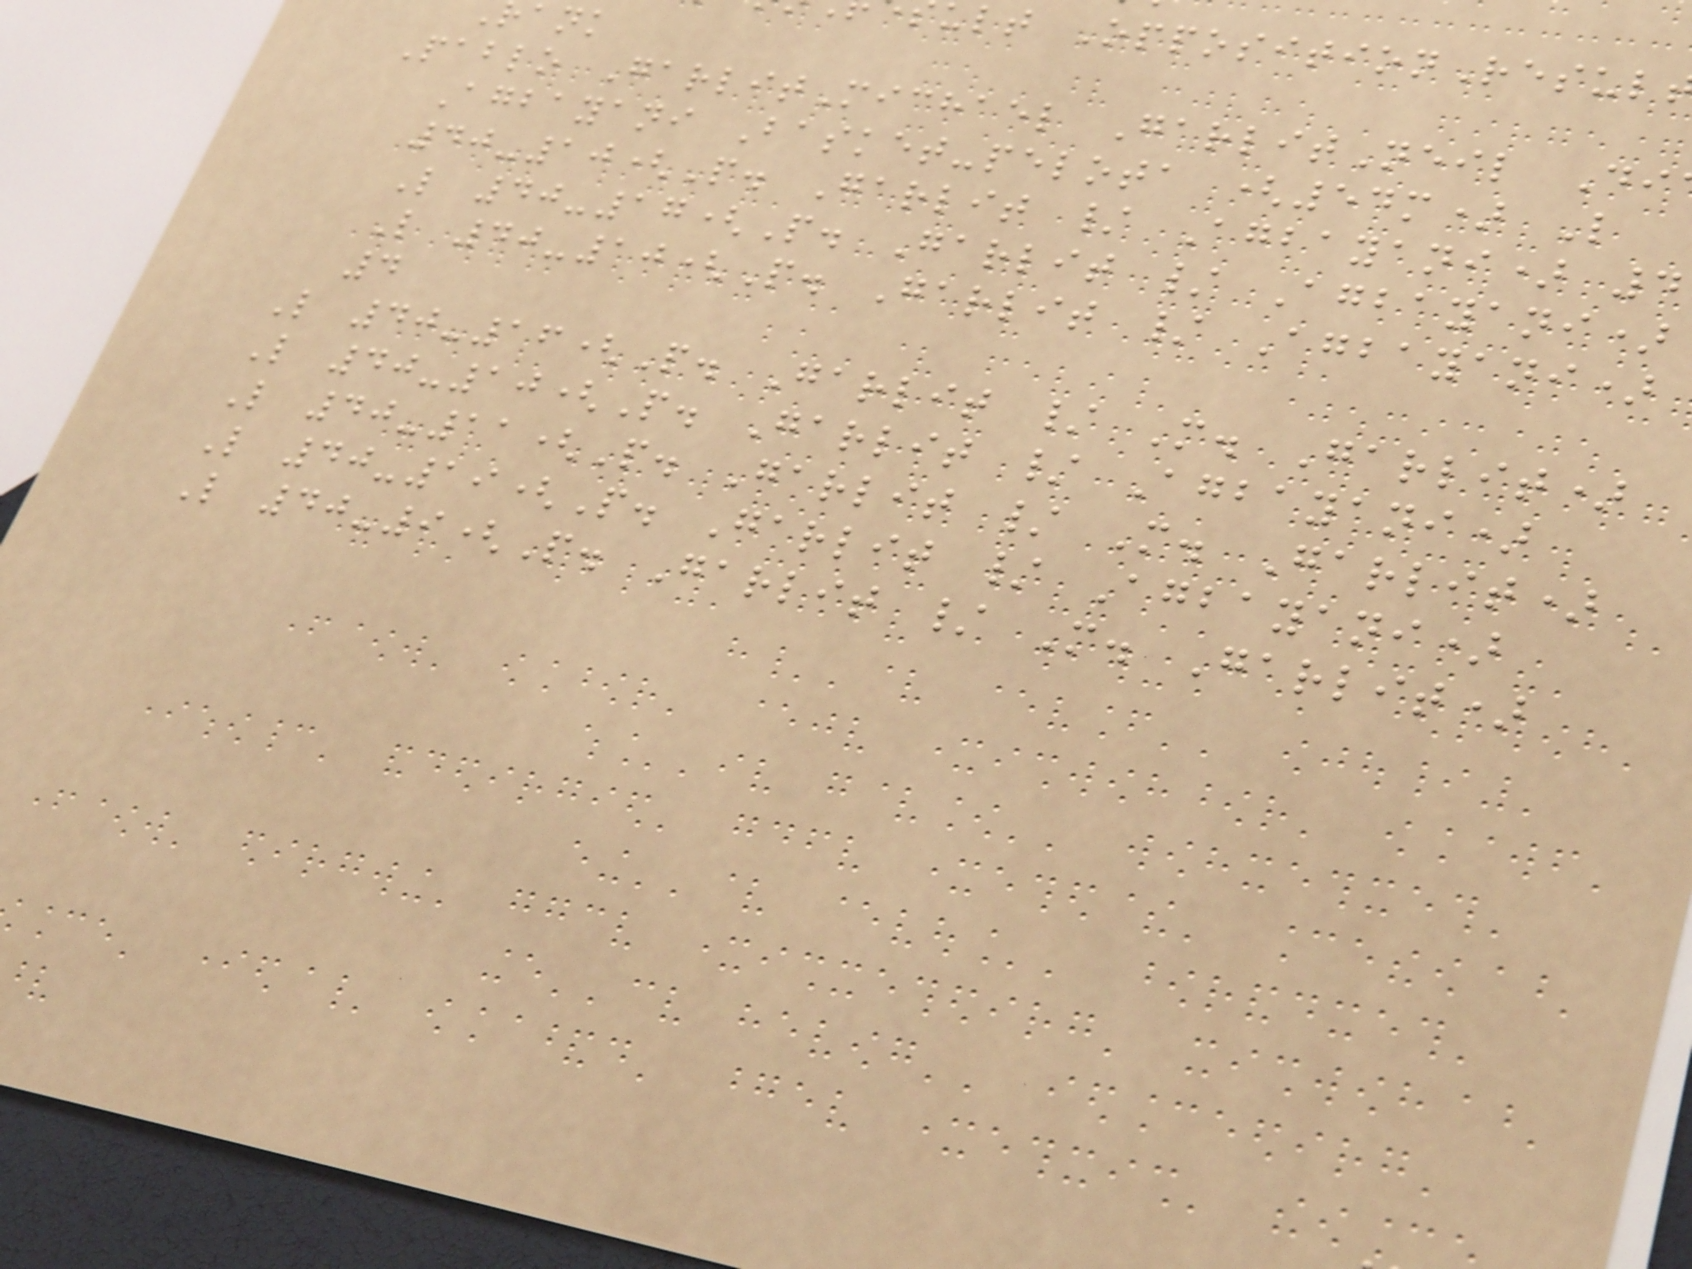ult OppositionResul
Pablo GarlitMichael GarlitNeil Di
Agbayani Basket-pelota (54m) L
40-10(P. Garlit / Agbayani) 4
L 40-17(P. Garlit / Agbayani)
L 40-10(P. Garlit / Agbayani)
4
L 40-16(P. Garlit / M. Garlit)
L 40-10(P. Garlit / Agbayani)
L 40-11(P. Garlit / M. Garlit)
L 40-19(P. Garlit / Agbayani)
L 40-9(P. Garlit / M. Garlit)
